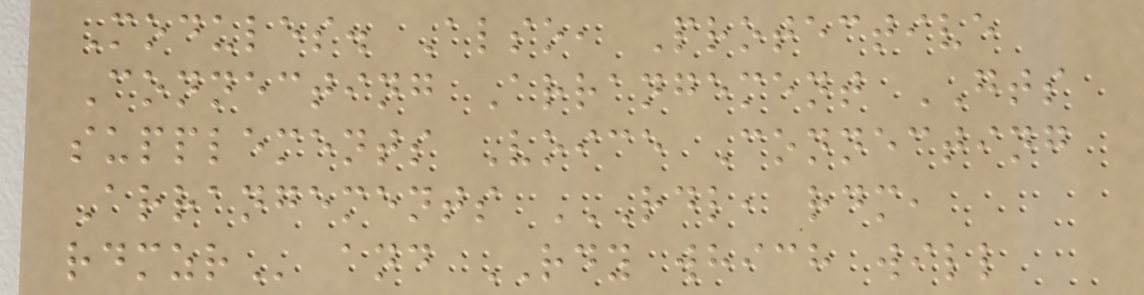Modules. Also, Protective
Connecting Arrangement GTS
supplements Voice Connecting
Arrangements RDL, RDM,
RDMZR and RDY which will
